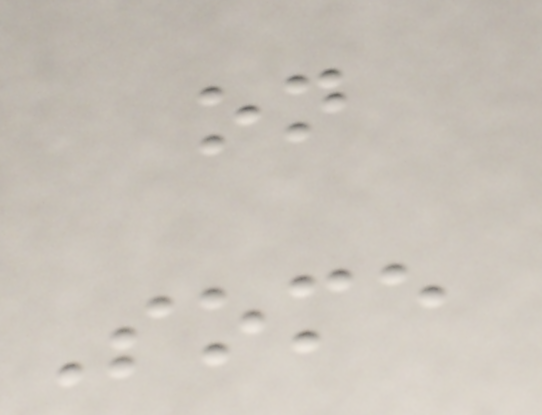on
Some
